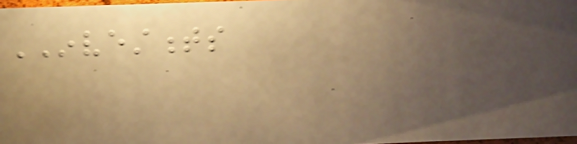INVESTMENTS
